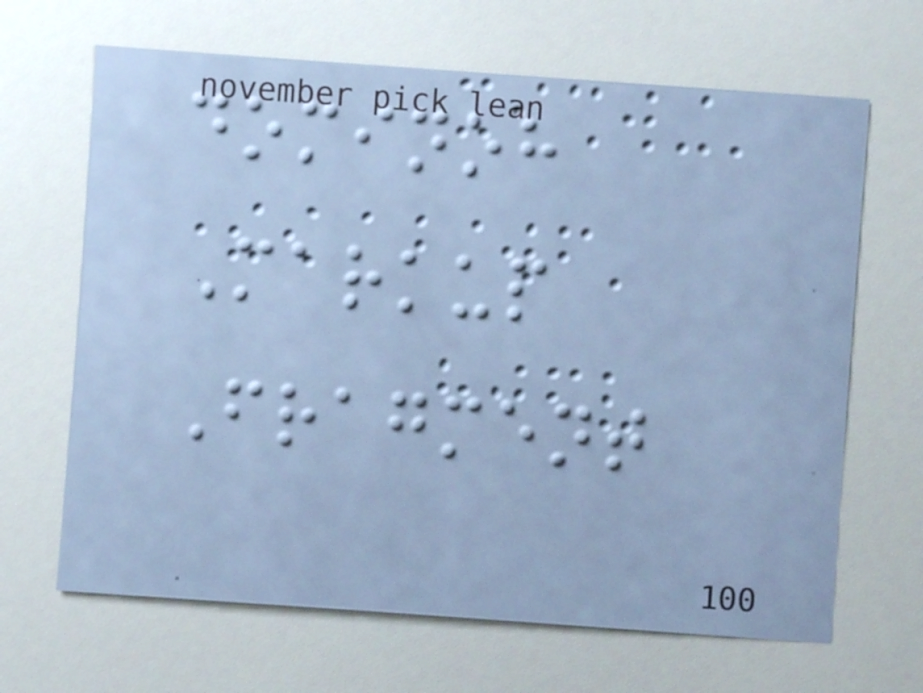dominoh
Markup
Fragment
